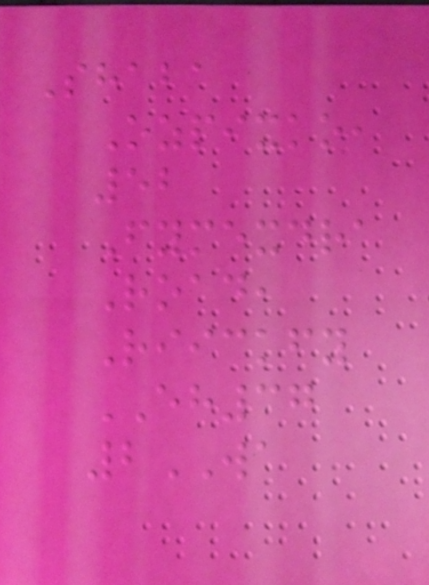Shaba
Ozpixko,
52
Fymexdra
Road,
Riickfy
EH37
2WA
